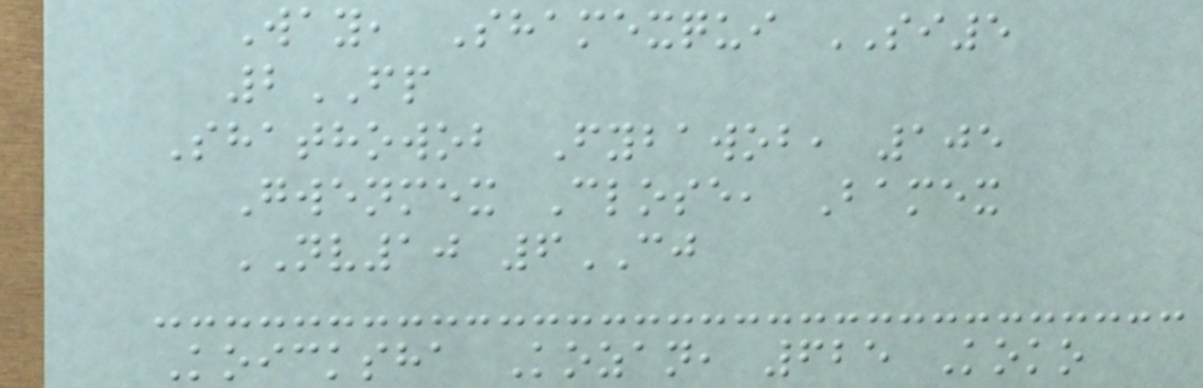Way, Shamexqui SI5
2FP
Shathowob Fybawob, 105
Gwenmex Close, Bamex
NV10 6CJ
Koicksha Kozan, 625 Koko
